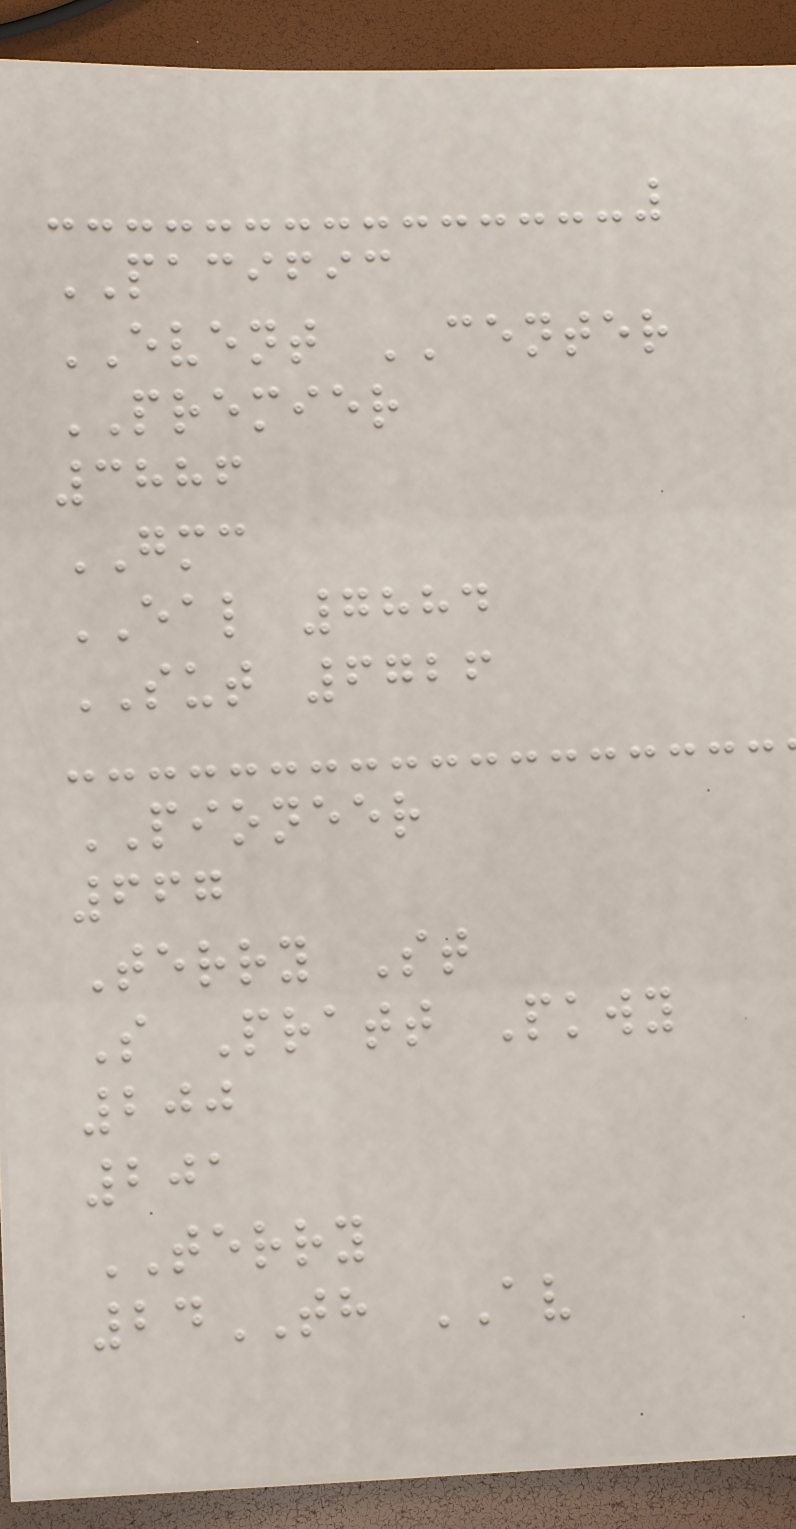PACIFIC
EVENT CENTER
PREMIER
3886
GMC
EAL 7884
SUT 6726
PIONEER
667
Terry St
S Pratt Pkwy
200
201
TERRY
24TH AV
